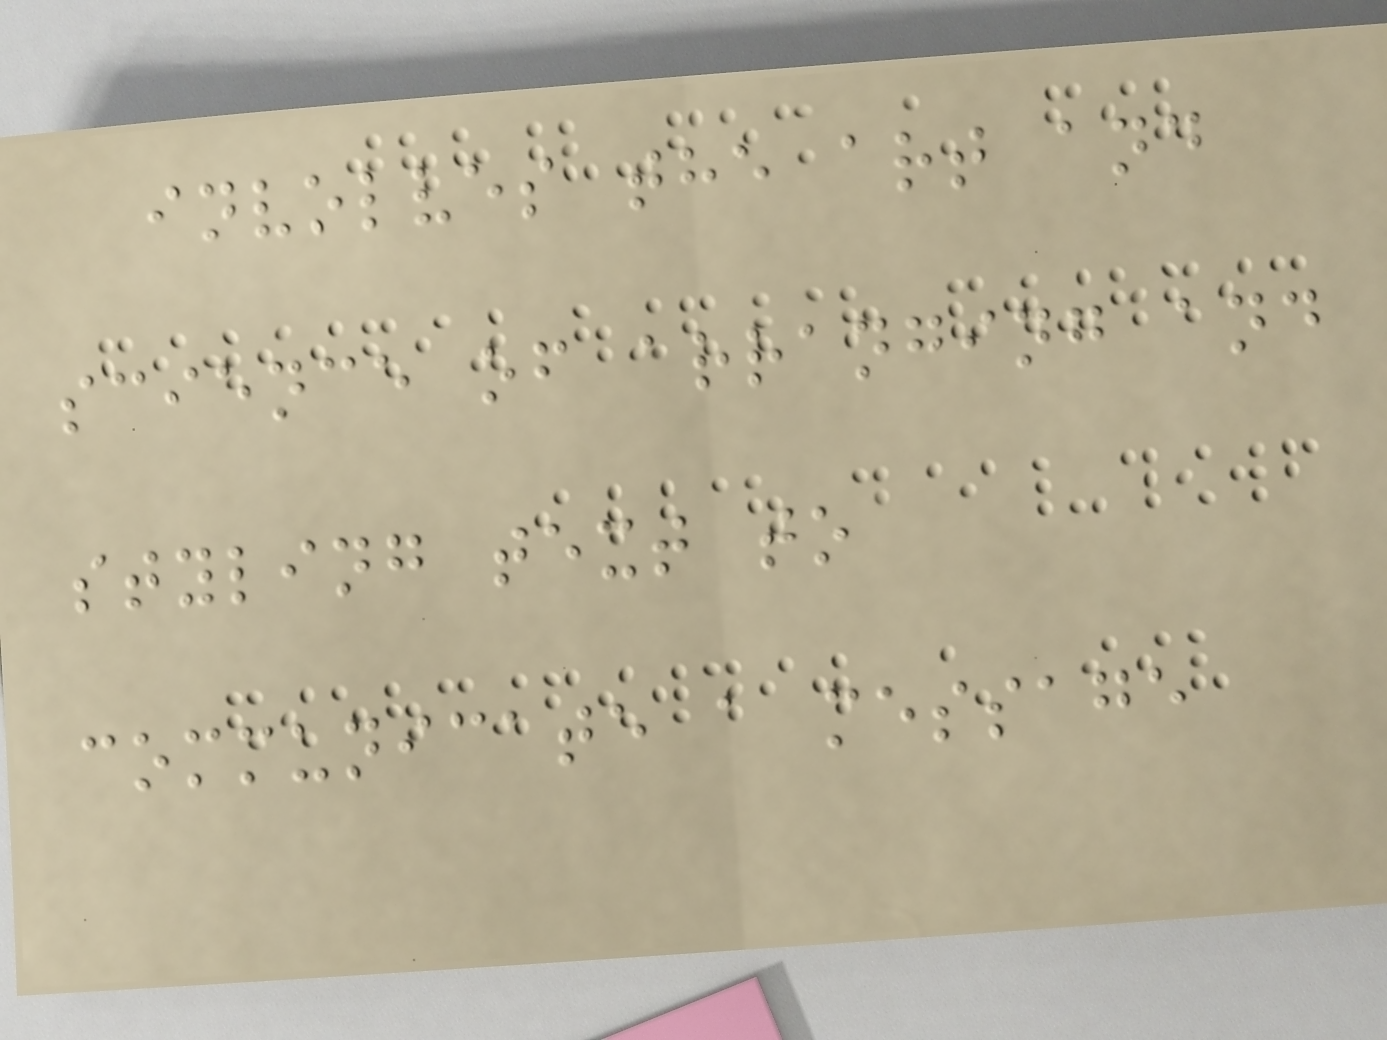involves the art and
science of arranging and
styling text to
communicate a message
